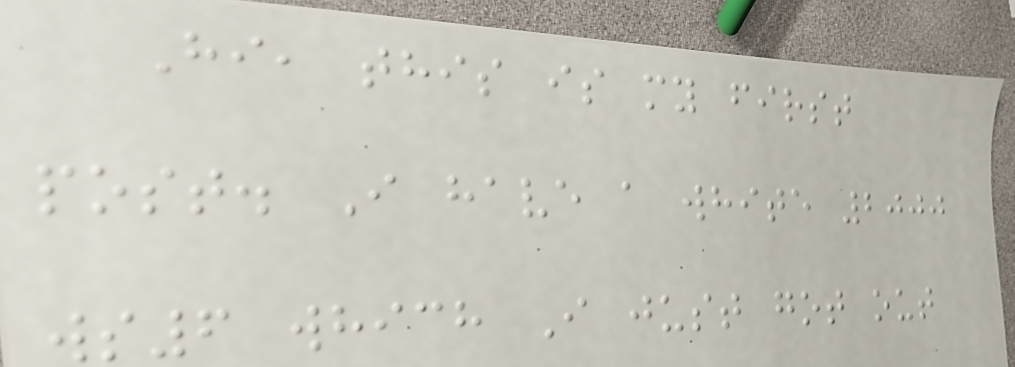Hi, this is my first
post. I have a white 2000
ws6 which I just got out
